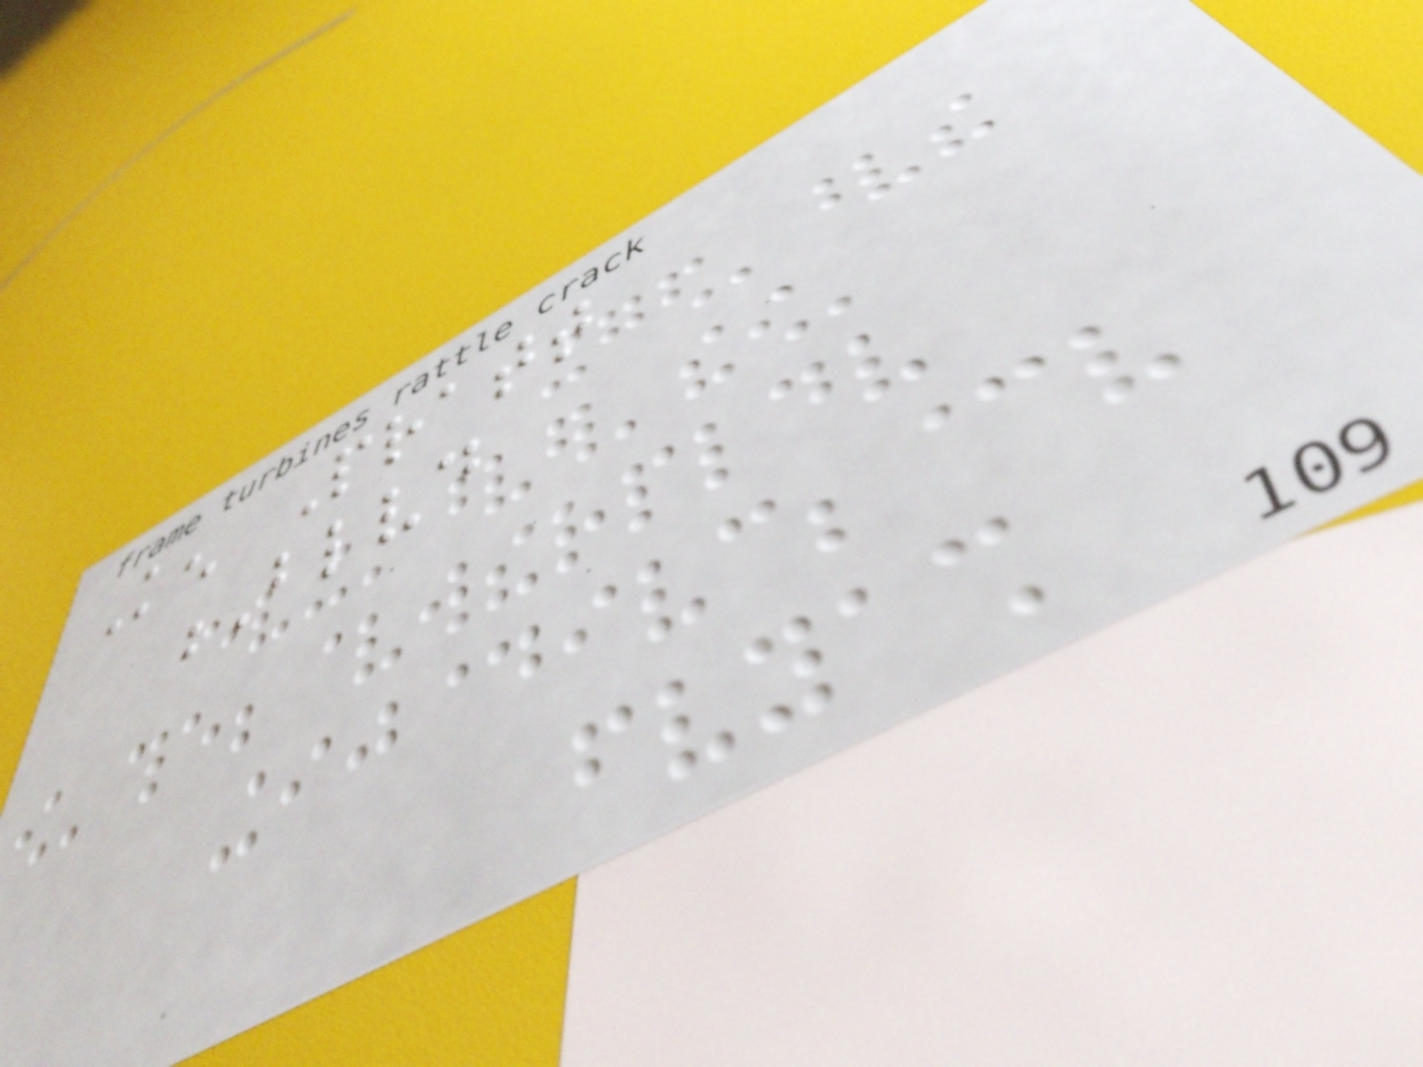Ken Pratt
Blvd
